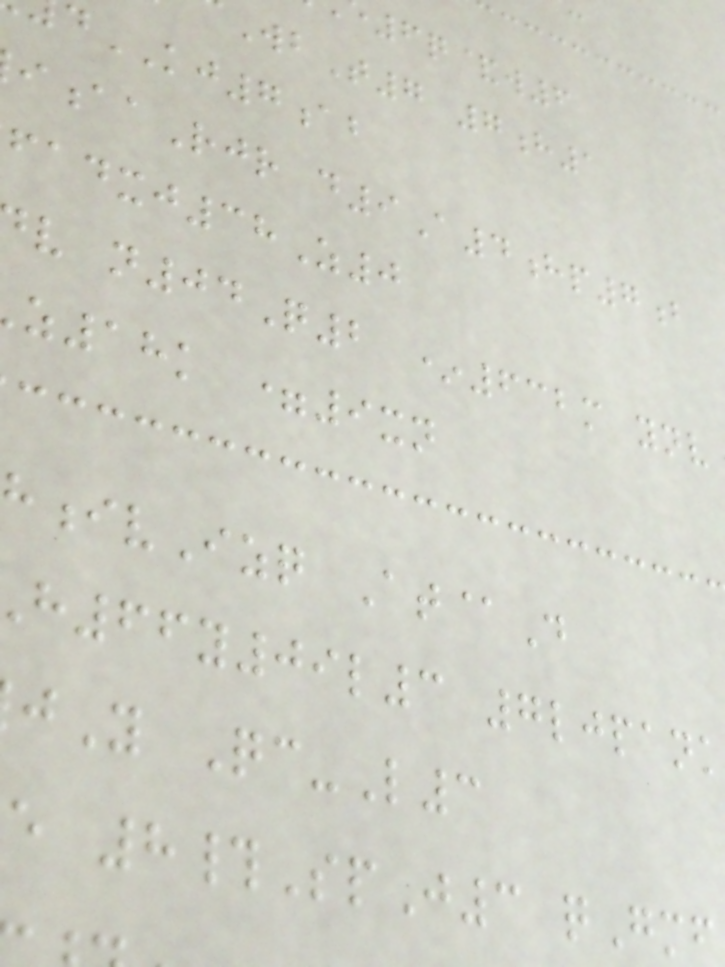6q&w6
WbT7 7h1
KJ7ab
aaRjr d9A4hp7b
xj38Z0
v n04Q2 *632m ynv
z18k =9xn
ivIzq At@D
h66y09l3 7ljpank
jY Qc-L3
e 8#SpJ3 qGmf
